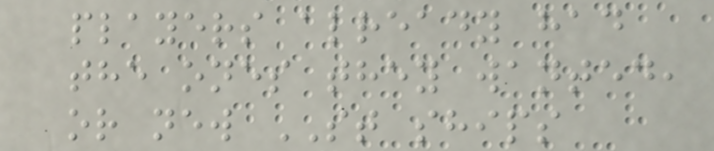players already had
the ones they wanted,
or new ST ships
